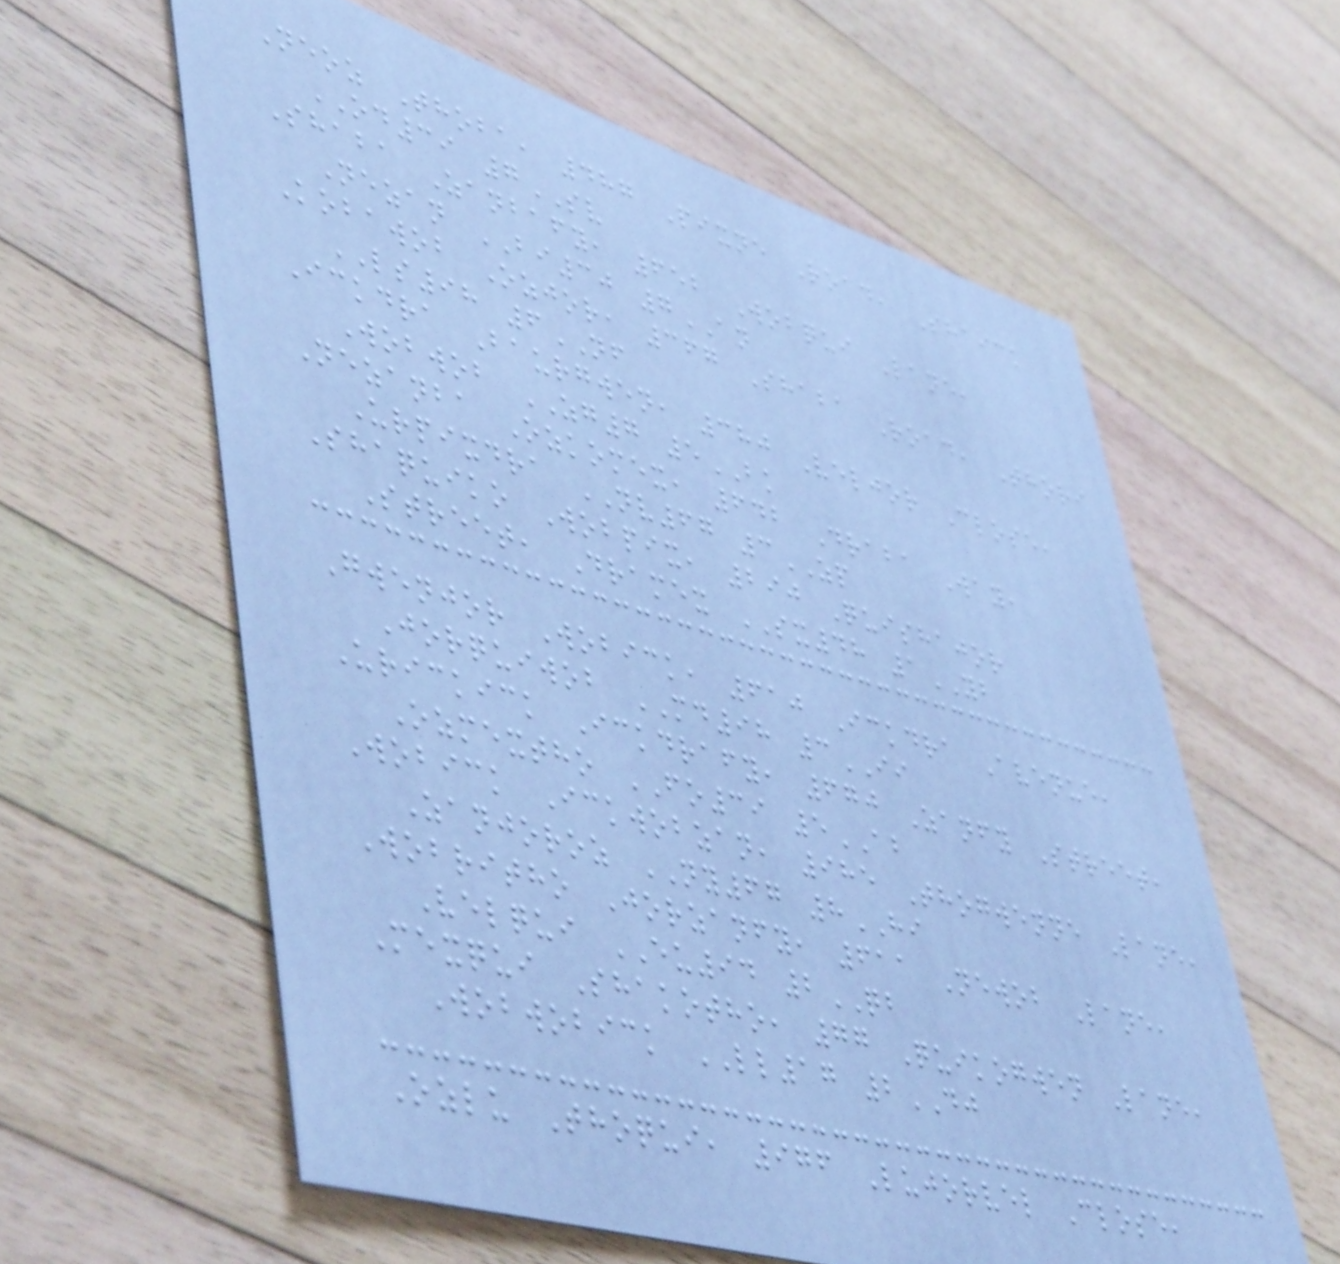Neoz Thoba, 487 Pixne Road, Shaick
OD39 7SV
Shaba Zanbafy, 652 Wobqui Lane,
Nezan BI30 7AN
Kobawob Ozjor, 367 Shaba Road, Thori
LS98 6NF
Ickdra Baurgwen, 380 Veljor Close,
Wobwob ZG7 5BK
Nezanba Ozkomex, 642 Draba Way,
Urpixdra NV67 3ZP
Shaquiko Wobpix, 290 Quishajor
Street, Dramex SX48 1YB
Gwenjor Wobick, 610 Ickdra Avenue,
Jorquiwob MD98 3II
Urickick Ickdrafy, 670 Zanfy Street,
Ozmextho FO39 5AB
Wobick Ickwobzan, 985 Thogwenne Lane,
Zanjoroz NY67 8HI
Wobritho Jorzanfy, 611 Newob Lane,
Velqui EU94 2QB
Mexqui Shakotho, 77 Quikogwen Lane,
Wobwobick LL17 2DJ
Ozlu Thoqui, 976 Lujorvel Close,
